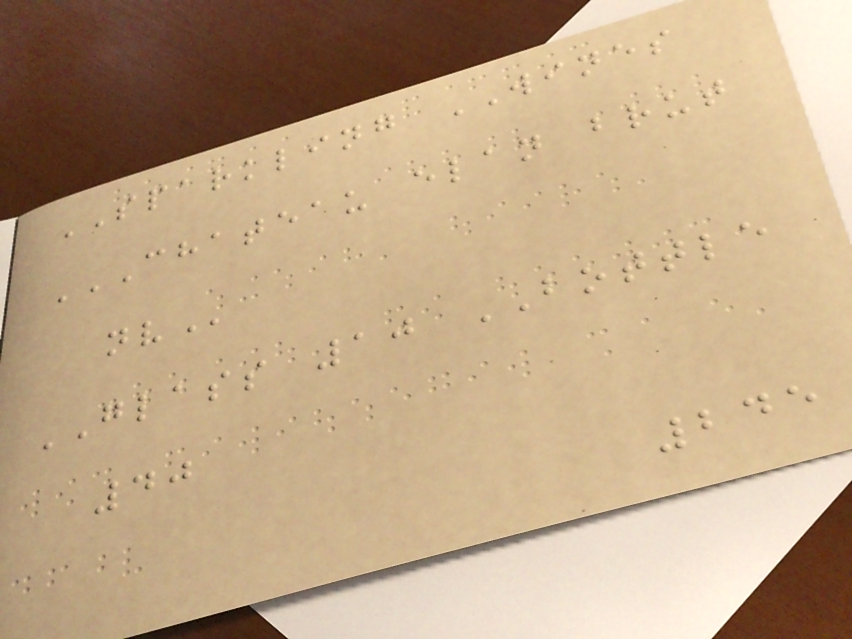SPARKLING WINES
CHATEAU ELAN BRUT
NV
GLASS 10 BOTTLE
40
245
